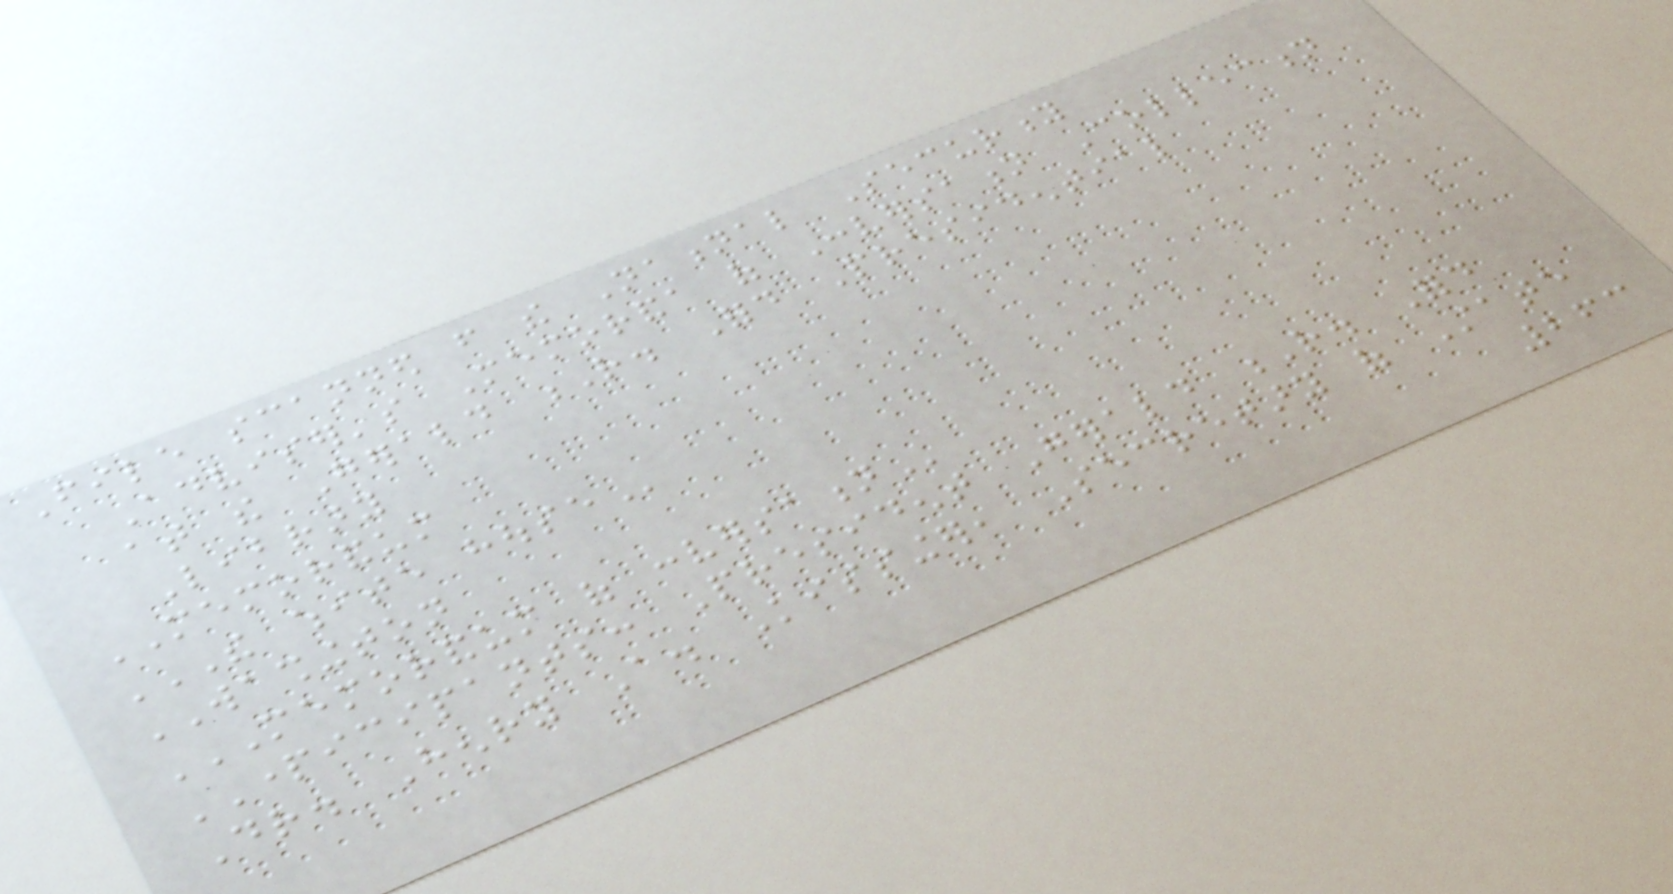File scanned from the National Security
Adviser's Memoranda of Conversation Collection
at the Gerald R. Ford Presidential
Library
MEMORANDUM
THE WHITE HOUSE
WASHINGTON
MEMORANDUM OF CONVERSATION
PARTICIPANTS: President Gerald R. Ford
Dr. Henry A. Kissinger, Secretary of State
263
